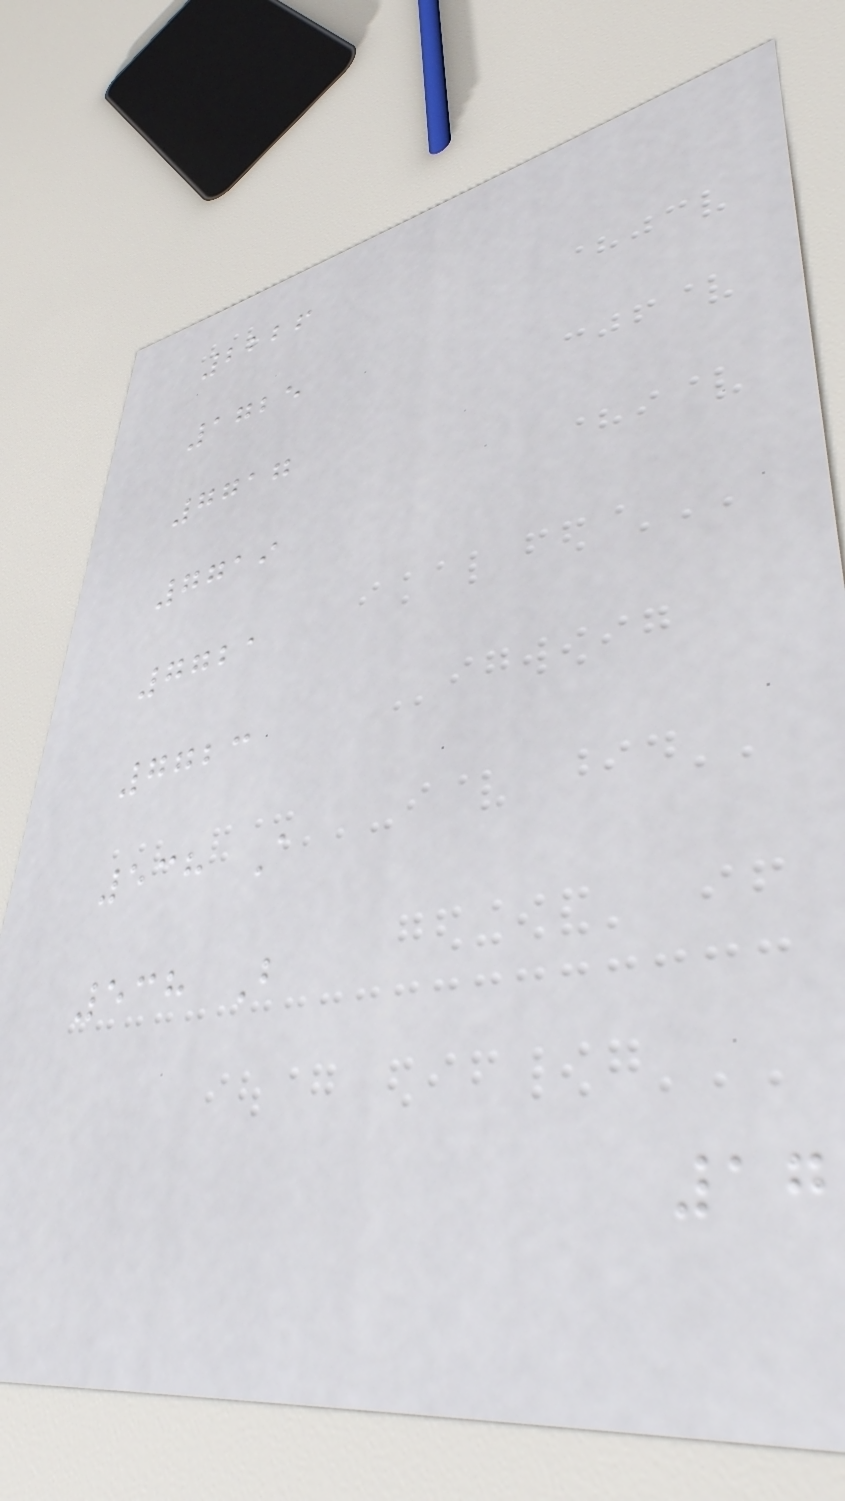2226
1725
7717
7719
7721
7723
538 A
538 B
17
